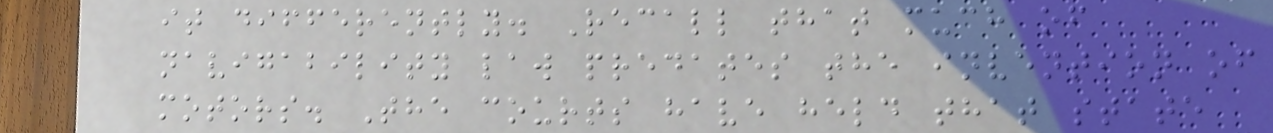it differently. Recall that much of
navigability law predates the invention of
motors. The courts have held that state
